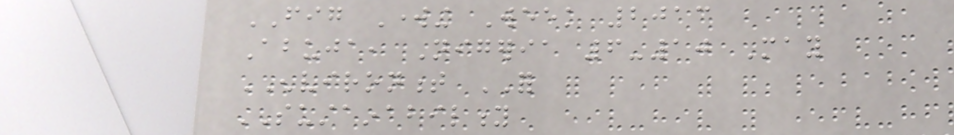FIG Working Week 2013
Abuja, Nigeria 6-10 May
ENVIRONMENT FOR
SUSTAINABILITY
